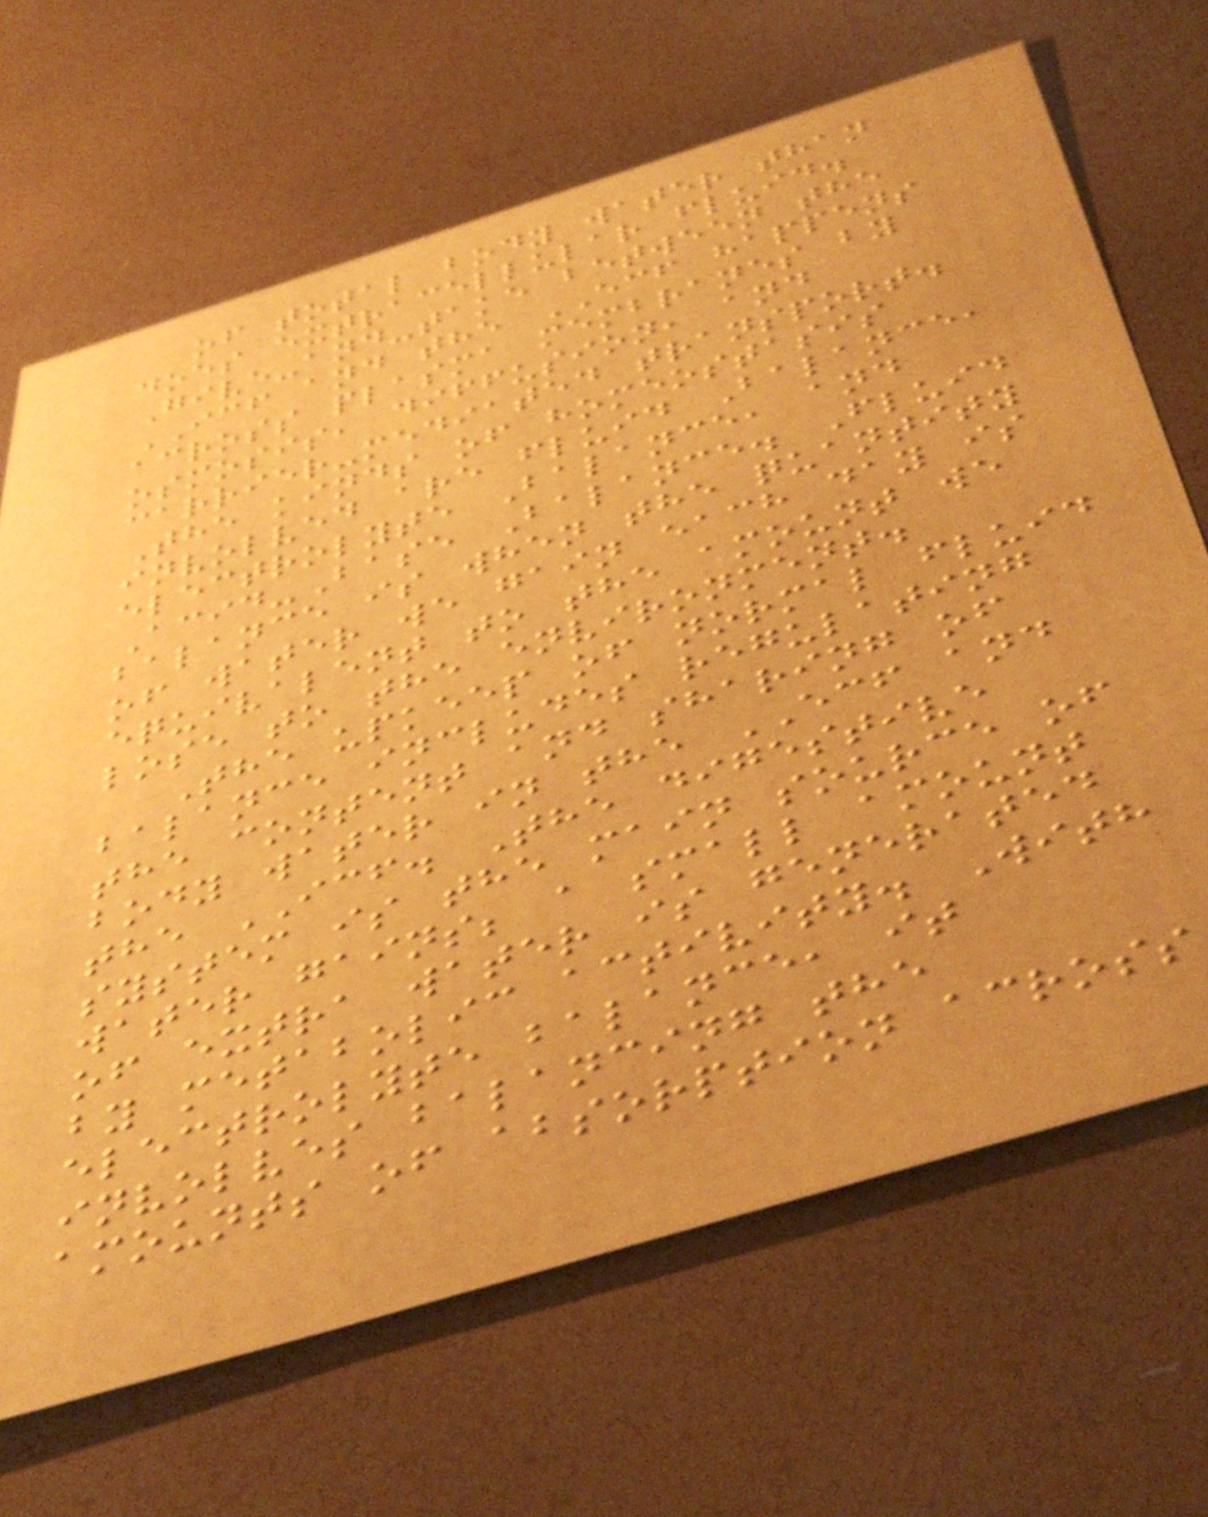of total body water than
does extracellular fluid.
Give-and-take between the
ICF and the ECF happens
across plasma membranes by
osmosis, diffusion, and
carrier-mediated transport.
The kinds of homeostasis
involved are fluid Balance,
electrolyte Balance, and
Acid-Base Balance. Fluid
balance is when the quantity
of water we gain each day is
equivalent to the amount we
lose to the environment.
The upkeep of normal fluid
balance includes regulating
the content and sharing of
body water in the ECF and
the ICF. The digestive
system is the main source of
water gains; a small amount
of extra water is generated
by metabolic activity. With
electrolyte balance, it
involves balancing the
amounts of absorption across
